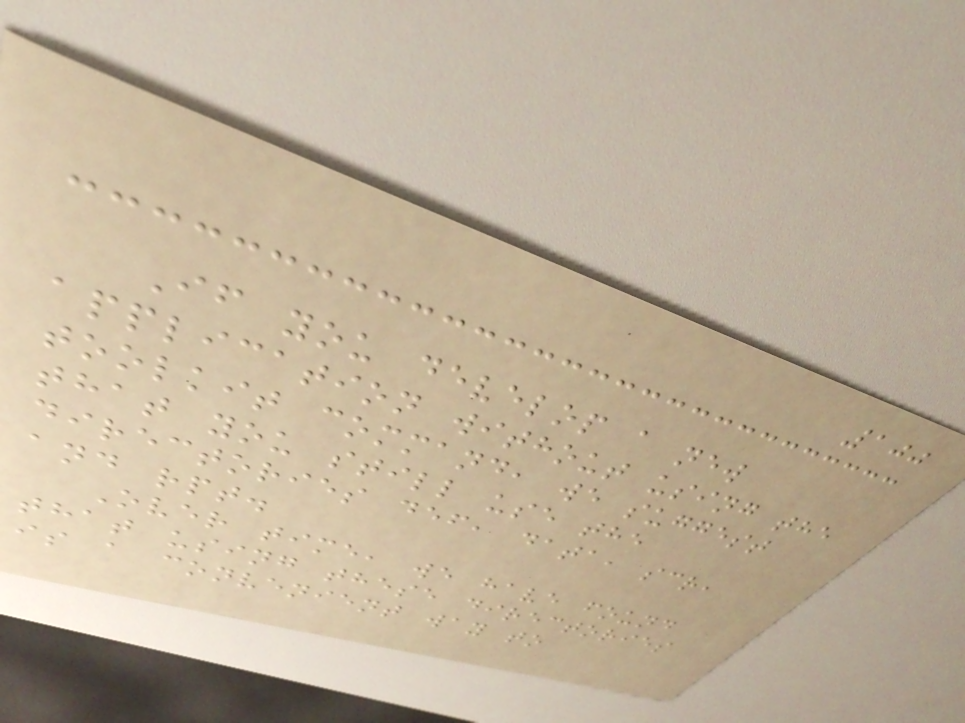100
If you develop a new
application without using the
toolkit command, we suggest
that you still use the
directories def, data, scr,
and rpt.
Over time, we have found
that using these directories
is a convenient way to
